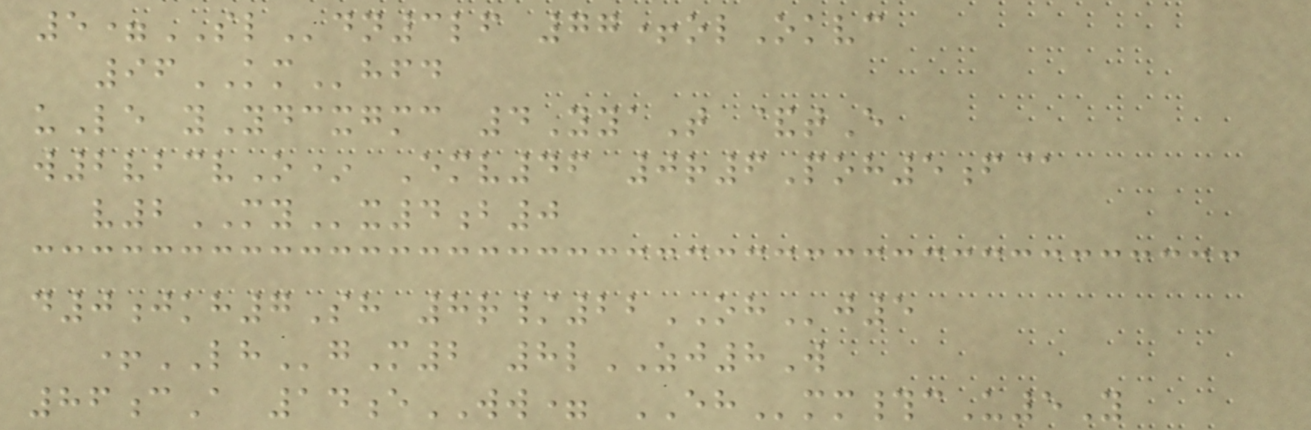5=SLdn3lf 77+olOkvc
96KMhfd
uLe yYdcxgmc 4YyaT &tE
w2vbcvO* Emv46 0r6Poh5f@
v2MYx4b0
d0jkh7Sh 8r/22OHj5
+LHgM2 8lZJ8W
86cA 14eWW= EHmm#cU5Y
